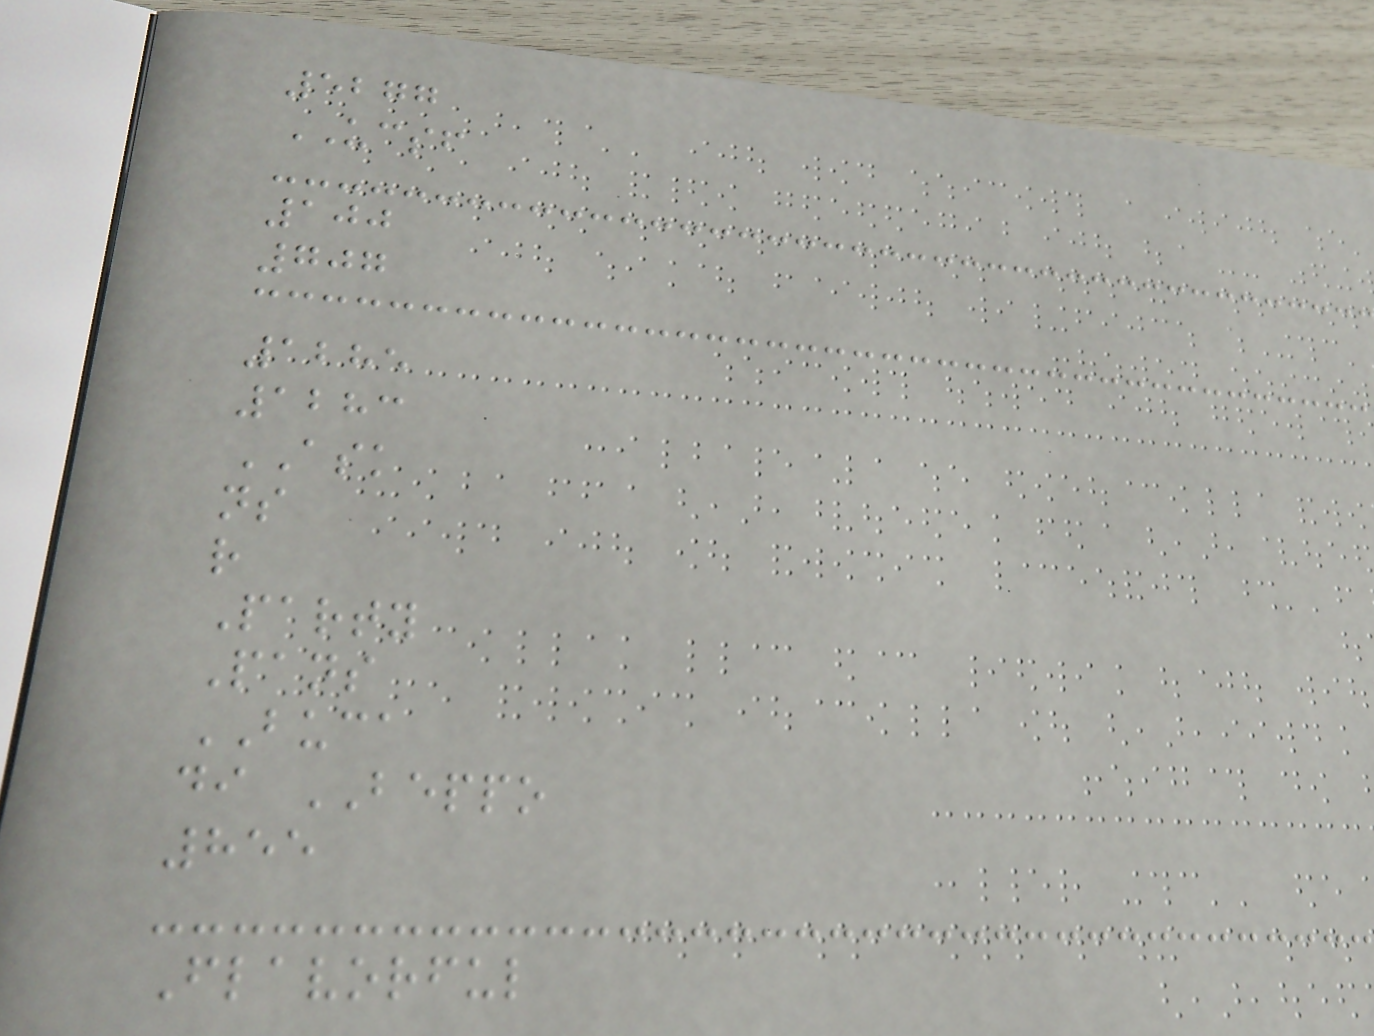5277
UCSF
100
707
1285
1283
ASK
ns
r
Party
Pans
BUCA
di BEPPO
855
Flavorful
